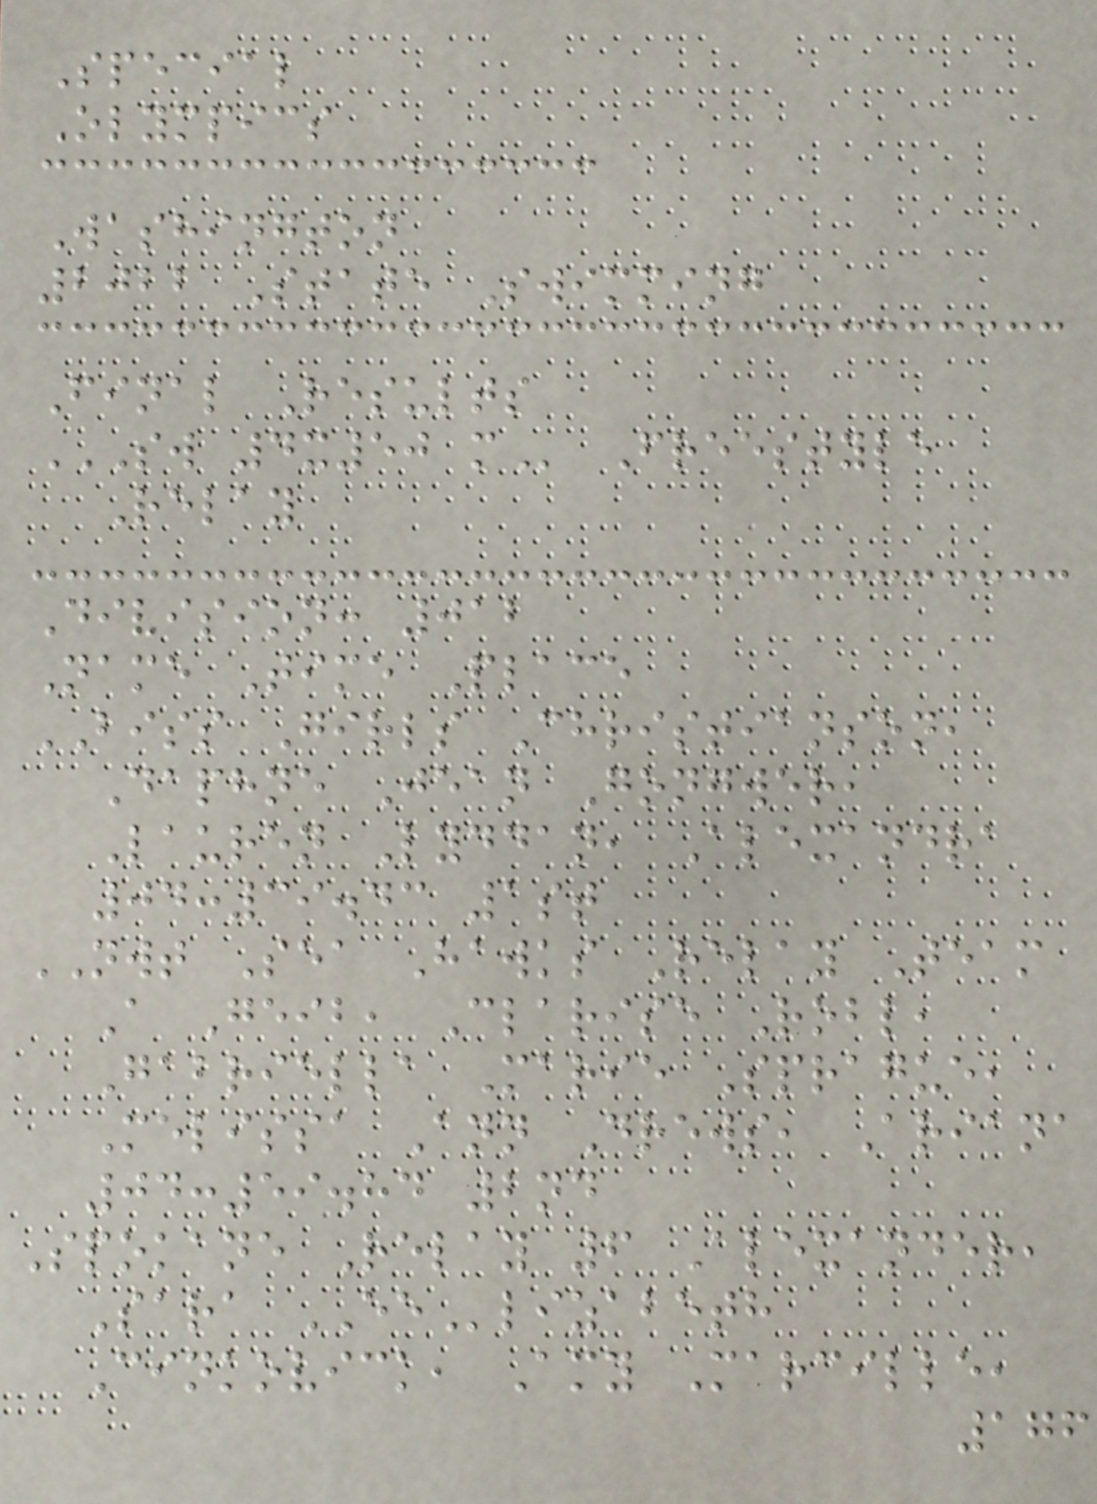Special
Olympics
Washington
2022 State Swimming
Final Results
SW 4X50 M Freestyle
Relay
Division: 012
Name Time Place
BISS Girls Christianson,
Daphne Jean Gongwer,
Lauren Lyddan, Alexandra
04:39.43 1st
NWT Sea Hawks Relay Team
A Geib, Clarise Robl,
Gabriella Marie Sprague,
Melissa Ann Drews, Ariana
04:59.84 2nd
Spokane Relay 6 Alexander,
Sara EElizabeth
Cinkovick, Amy Marcille,
176
